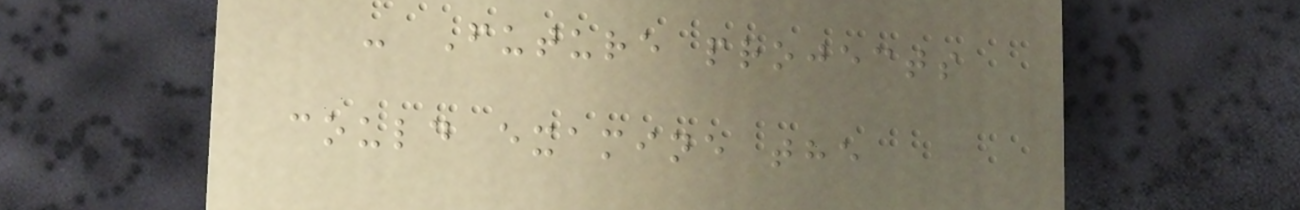- Future projects
could examine the
